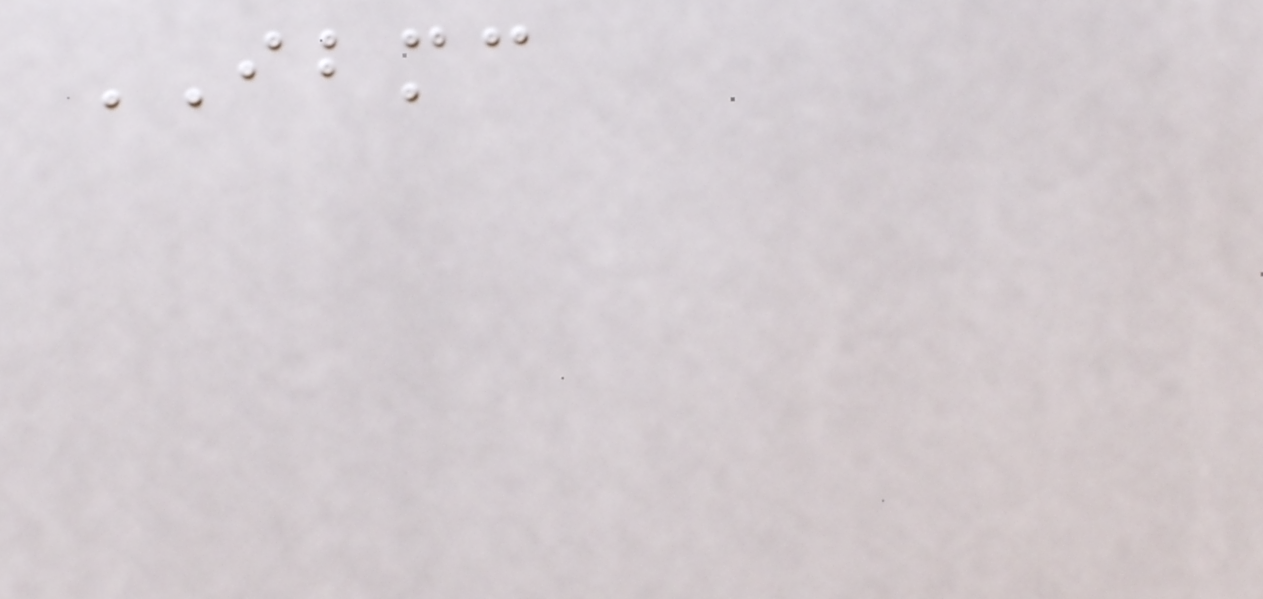IBMC
